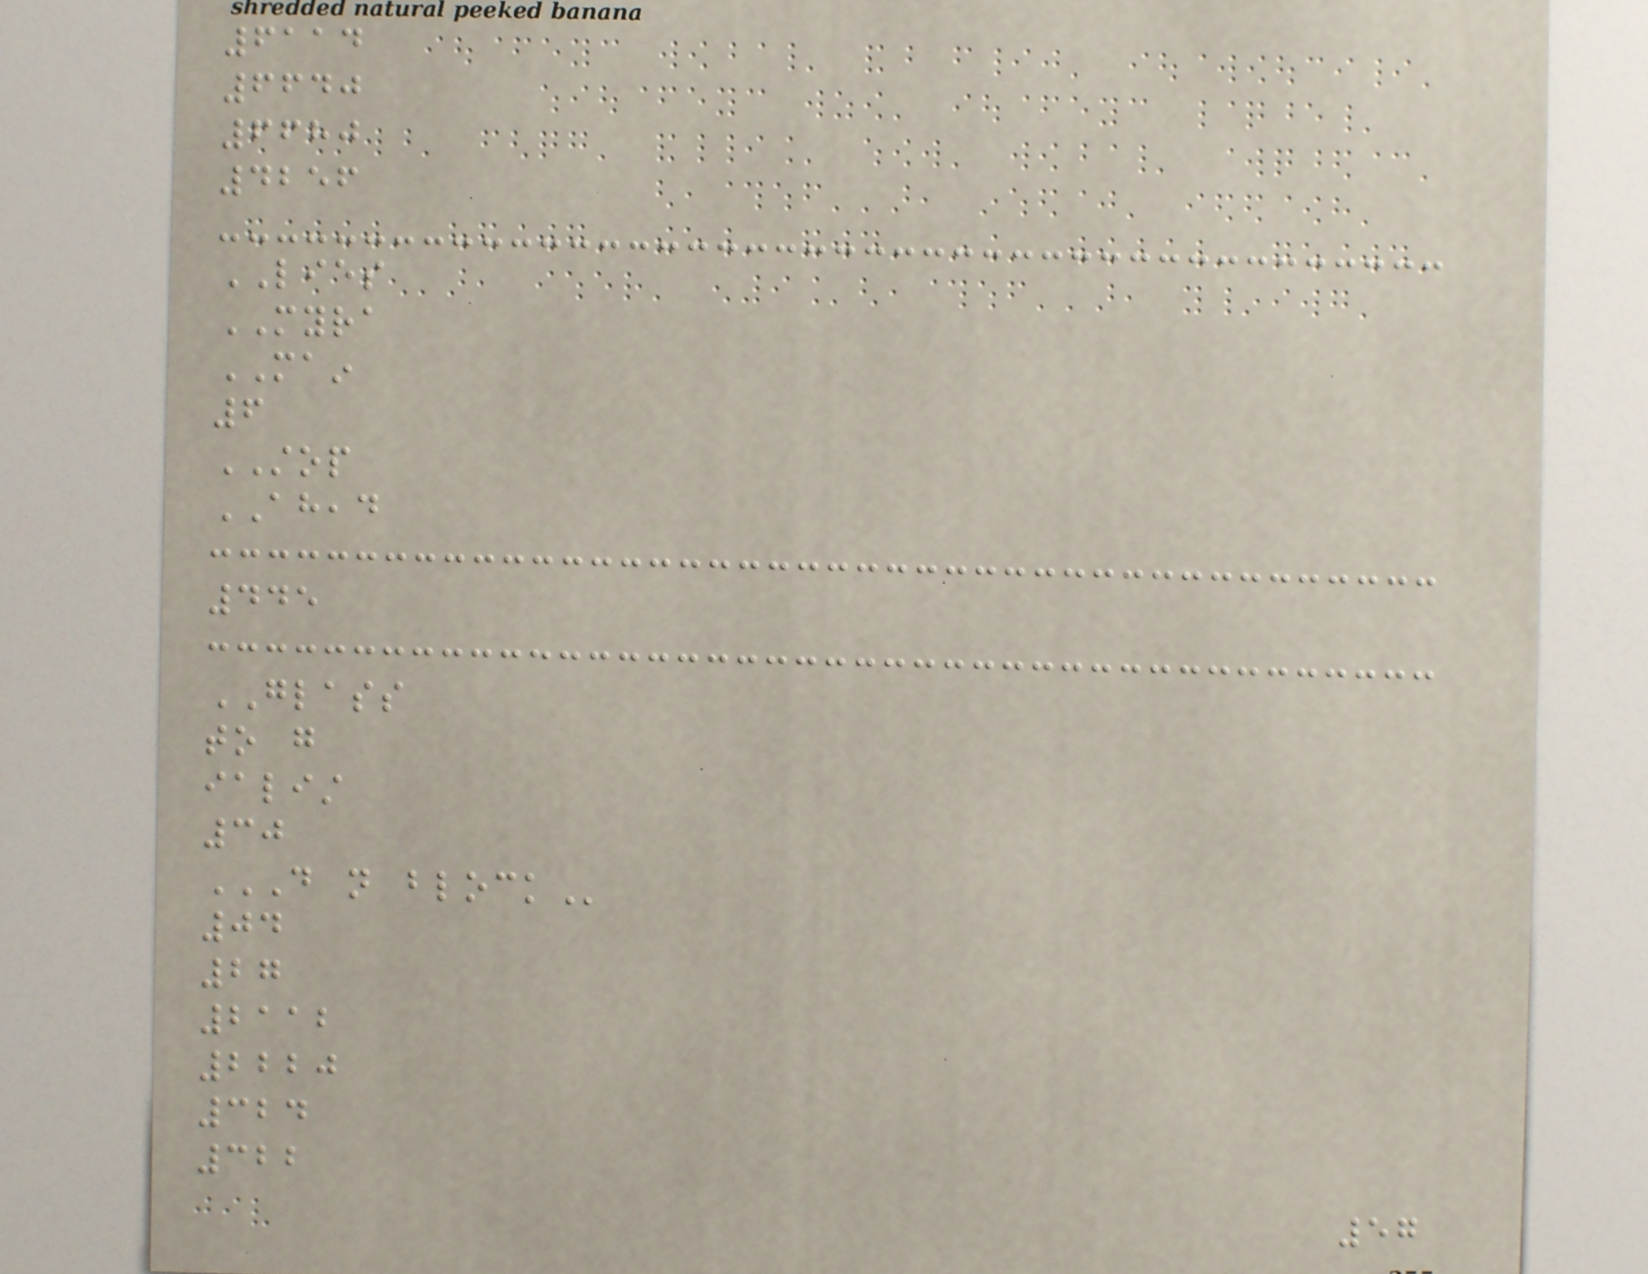6114
6640
6680
4256
LIES
MYRA
MAIN
6
STOP
AHEAD
445
GLASS
to go
ialist
30
DO NOT BLOCK
04
27
2112
2220
324
322
57
